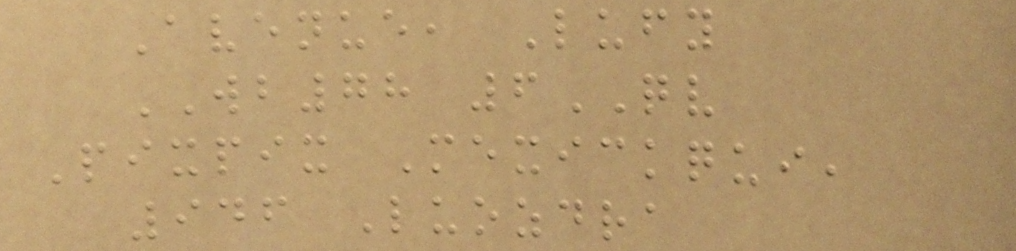Avenue, Lufy
WB78 6QV
Pixpix Mexickqui,
946 Luozdra
